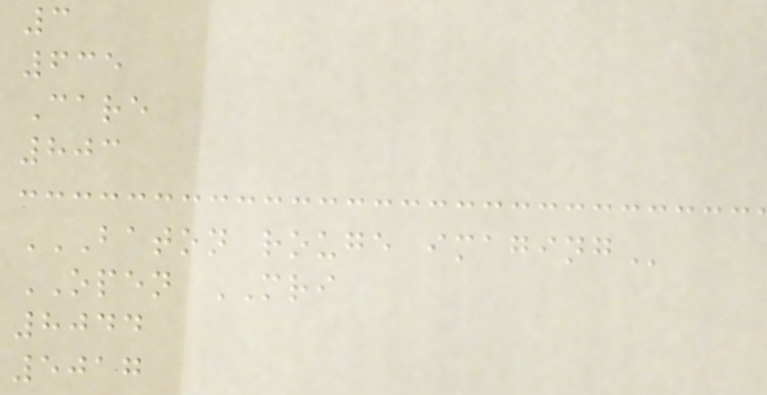3
635
Care
803
BATON ROUGE IMAGING
OPEN MRI
8044
5017
